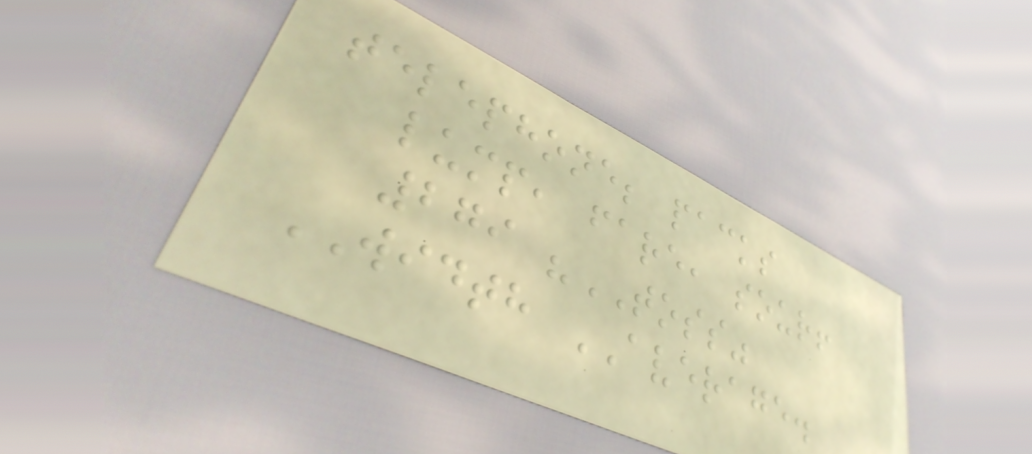telephone; packs
lump, fare, sour!
279 "TOSS"
WIDTH AVERAGE.
